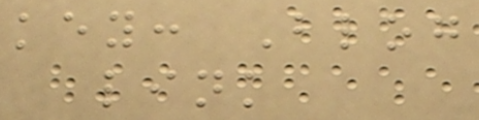key: Blog
link
